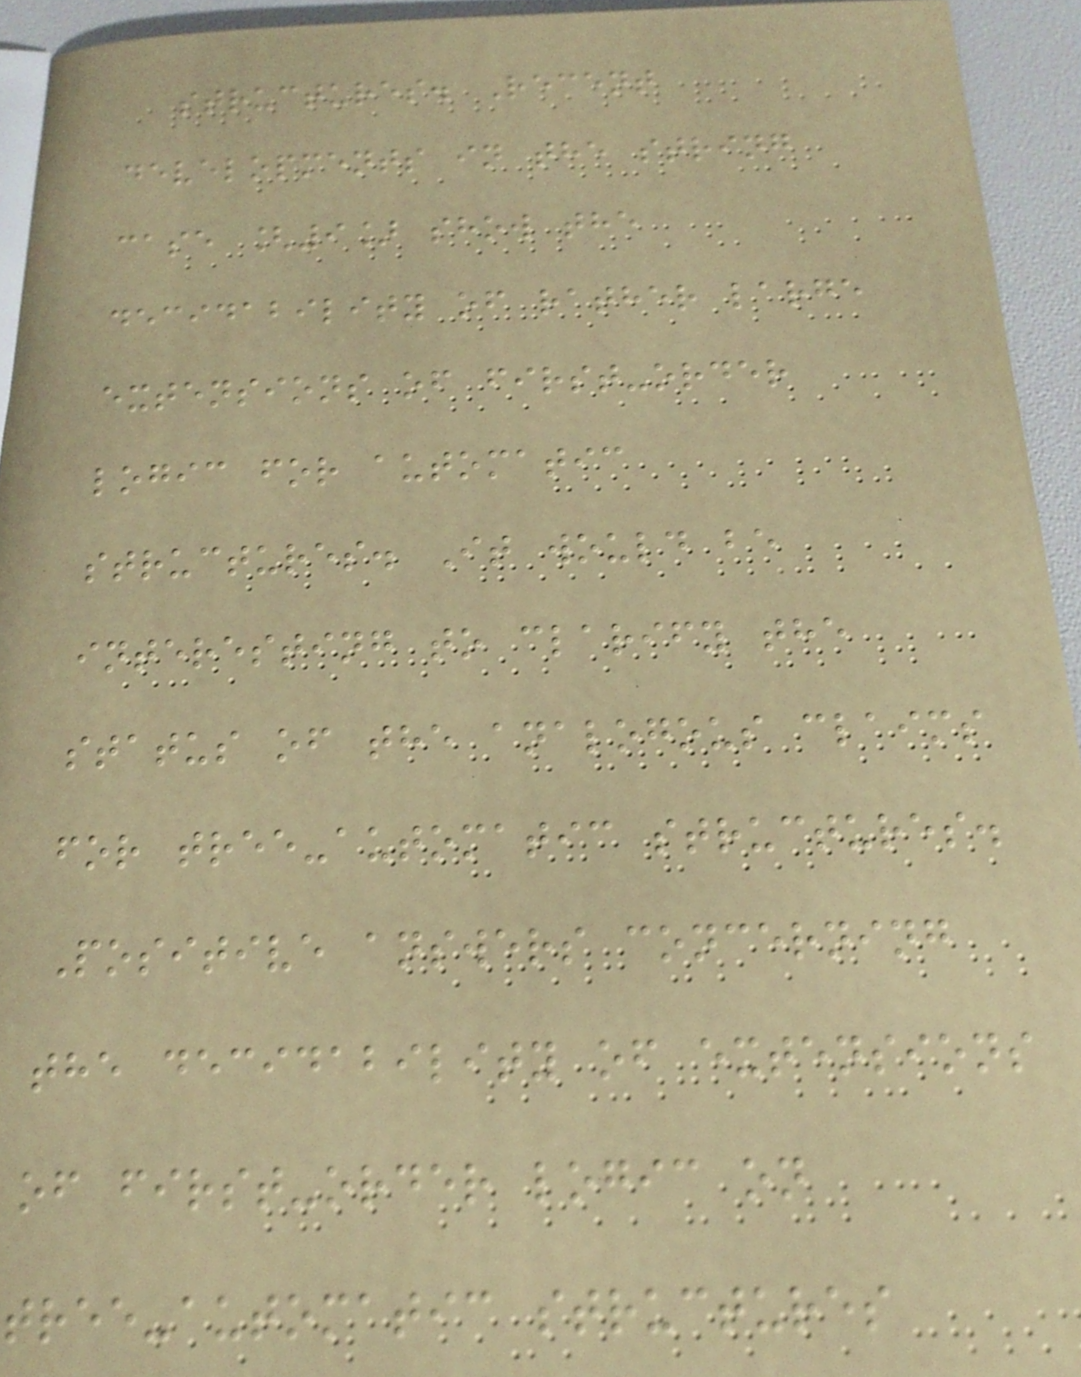structures. Recent
developments in the string
case [9] show the
decidability of rather large
extensions of first-order
logic for automatic
structures. It would be
interesting to clarify the
status of the analogous claims
for tree-automatic structures.
Positive answers concerning
the decidability of extensions
of first-order logic on
tree-automatic structures
